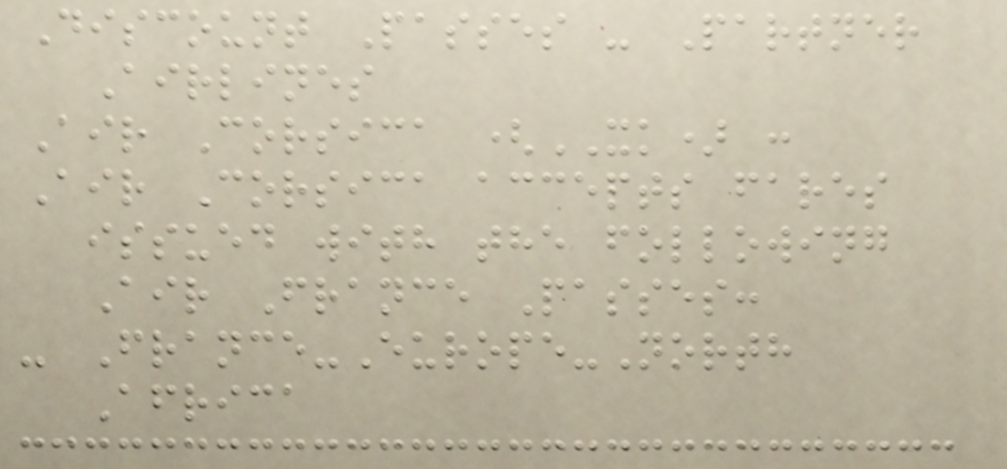Discount Passes - Partner
Airlines
Air Corsica (XK) :
Air Corsica accepts fares
issued with the following
Air France Passes:
- France-Europe-North
Africa
